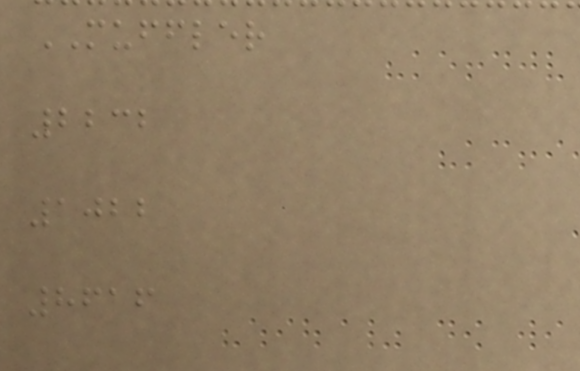MUFFLER
2232
1022
8616
